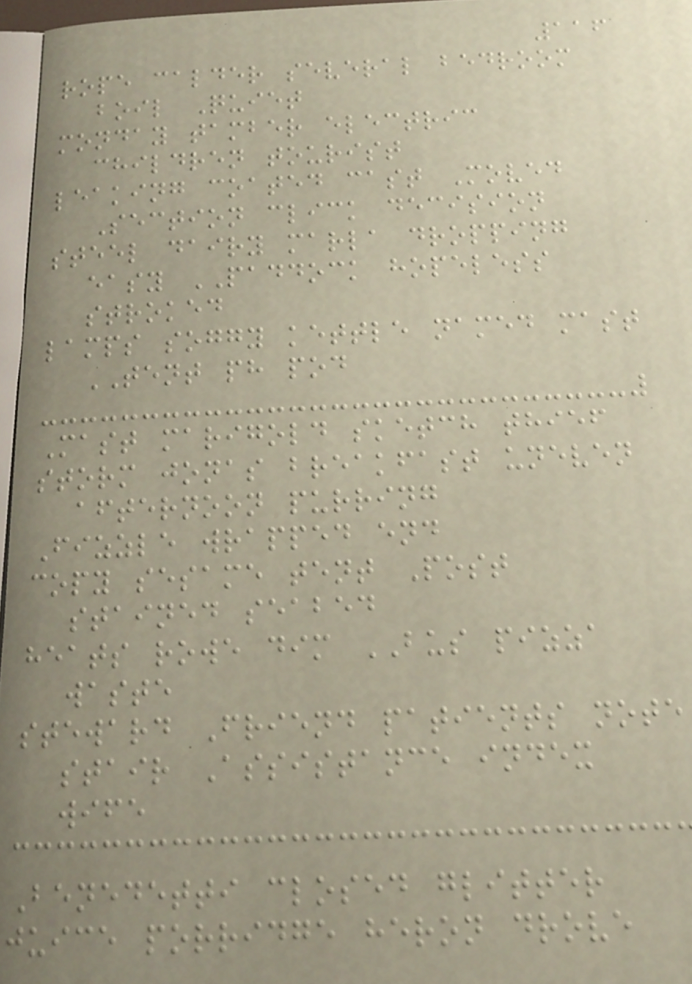116
rope calder several bedroom
boil Quiet
monday tamber electric
children tourist
leaking coated cast Moved
Section click decision
steel dairy marla dropping
easy PADDOCK hopeless
stroked
lamps soggy kettle named mast
TENT ph pod
Mast marigold sketch thief
storm jonas breakfast uneven
afternoon purring
Fizzle wrapped end
copy sesame tent Post
stained seabed
heats rowe dim BUS pizza
waste
steward Friend patients note
stair Assistance index
wife
Benedetti closed glitter
juice porridge heron drove
